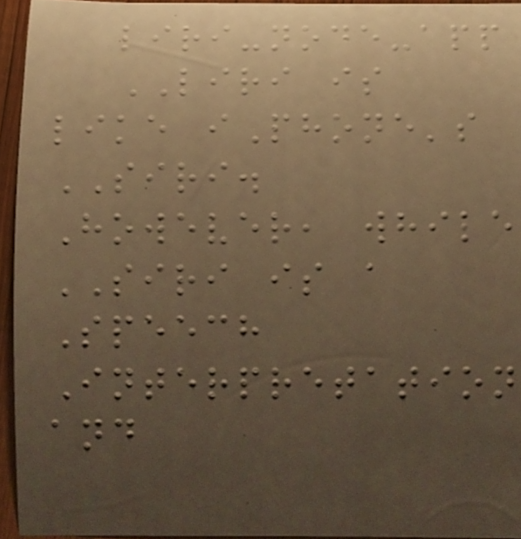liri-node-app
LIRI is
like iPhone's
SIRI.
However, while
SIRI is a
Speech
Interpretation
and
